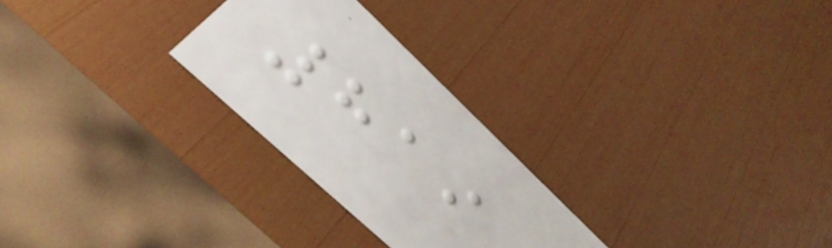819
